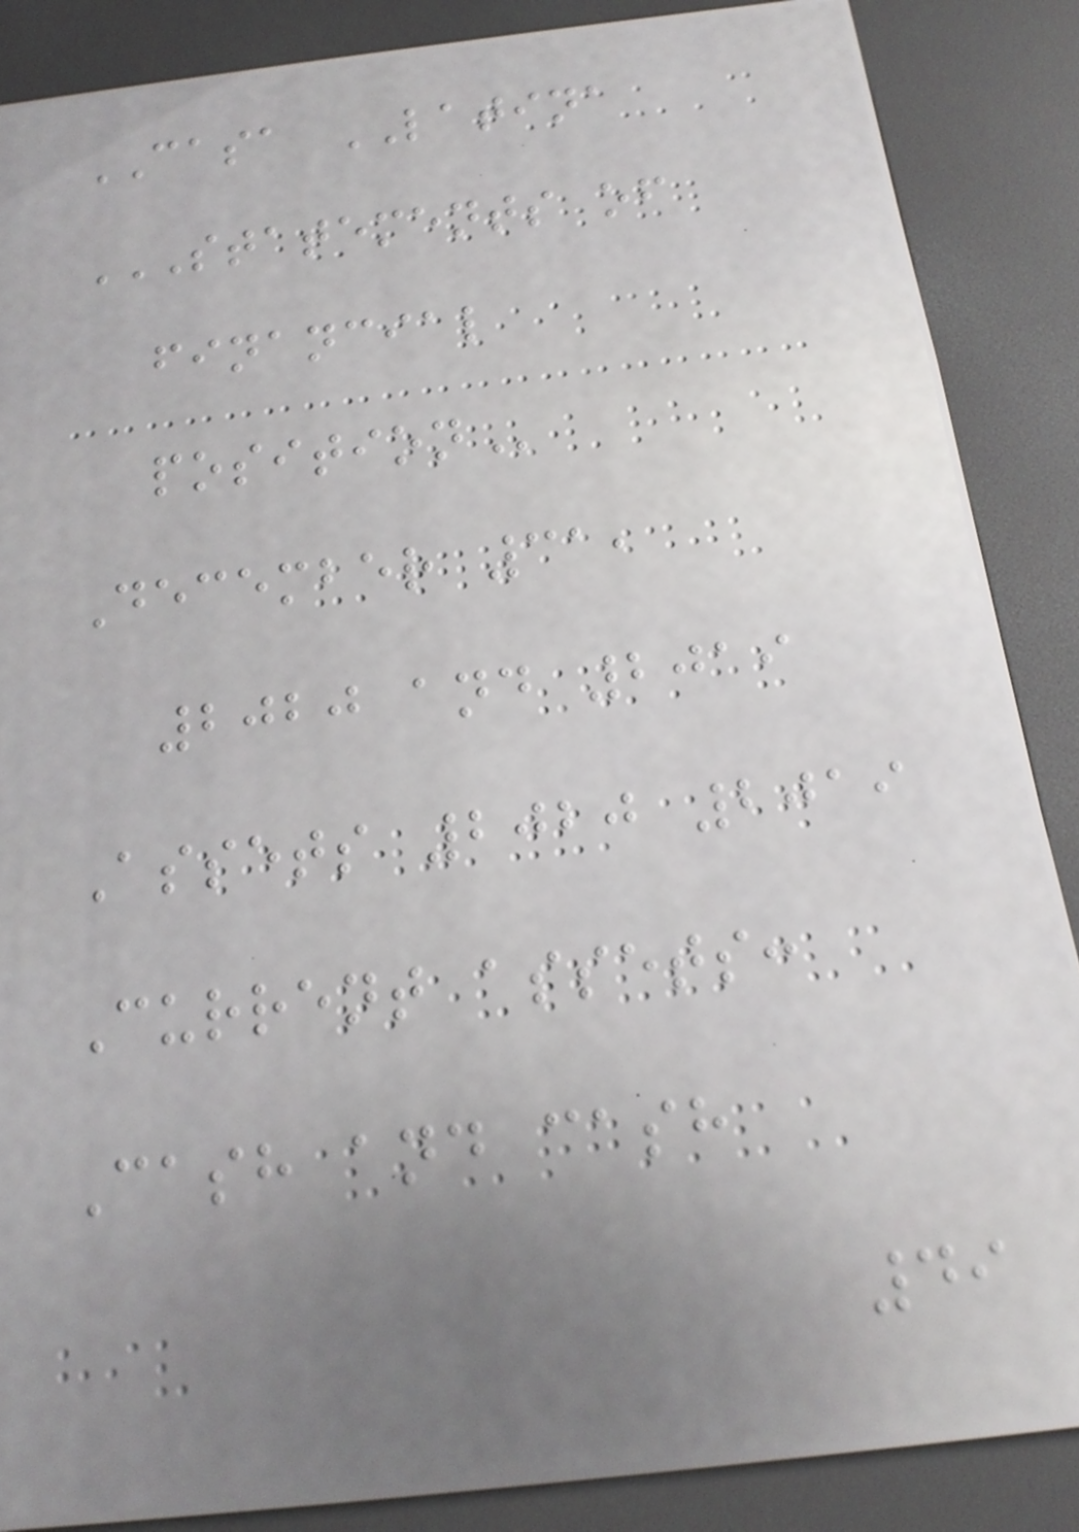CASA LATINA
STATEMENTS OF
FINANCIAL
POSITION
December 31,
2020 and 2019
Assets 2020 2019
Current assets:
Cash and cash
49
